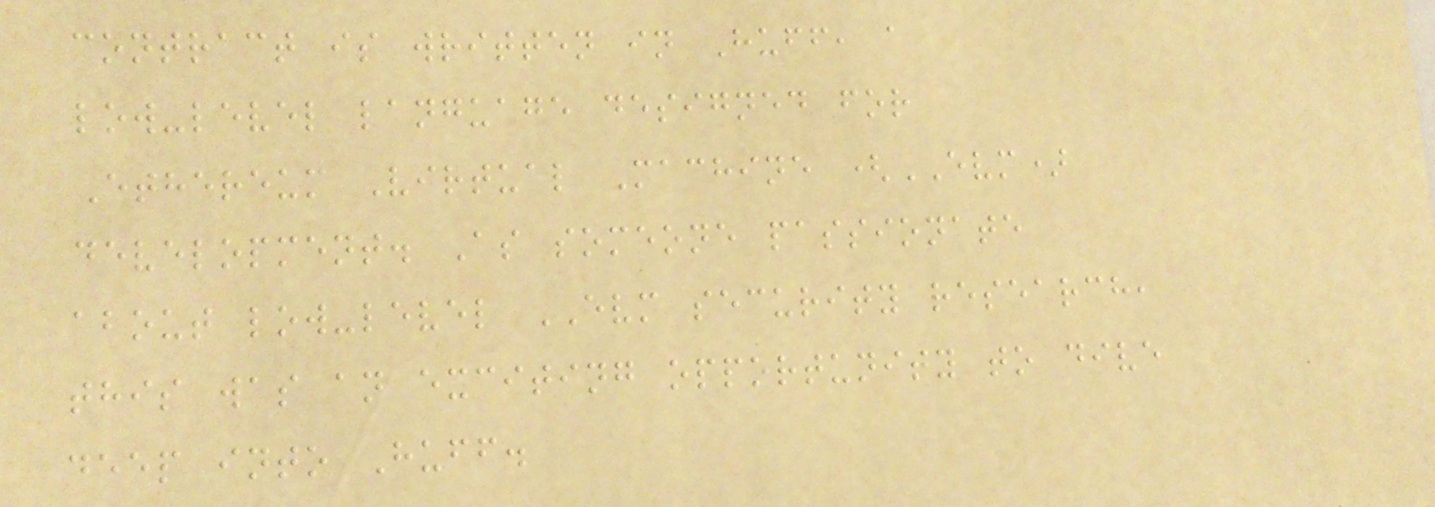contract is written in Huff, a
low-level language designed for
Ethereum Virtual Machine (EVM)
development. As someone passionate
about low-level EVM security research,
this was an exciting opportunity to dive
deep into Huff.
